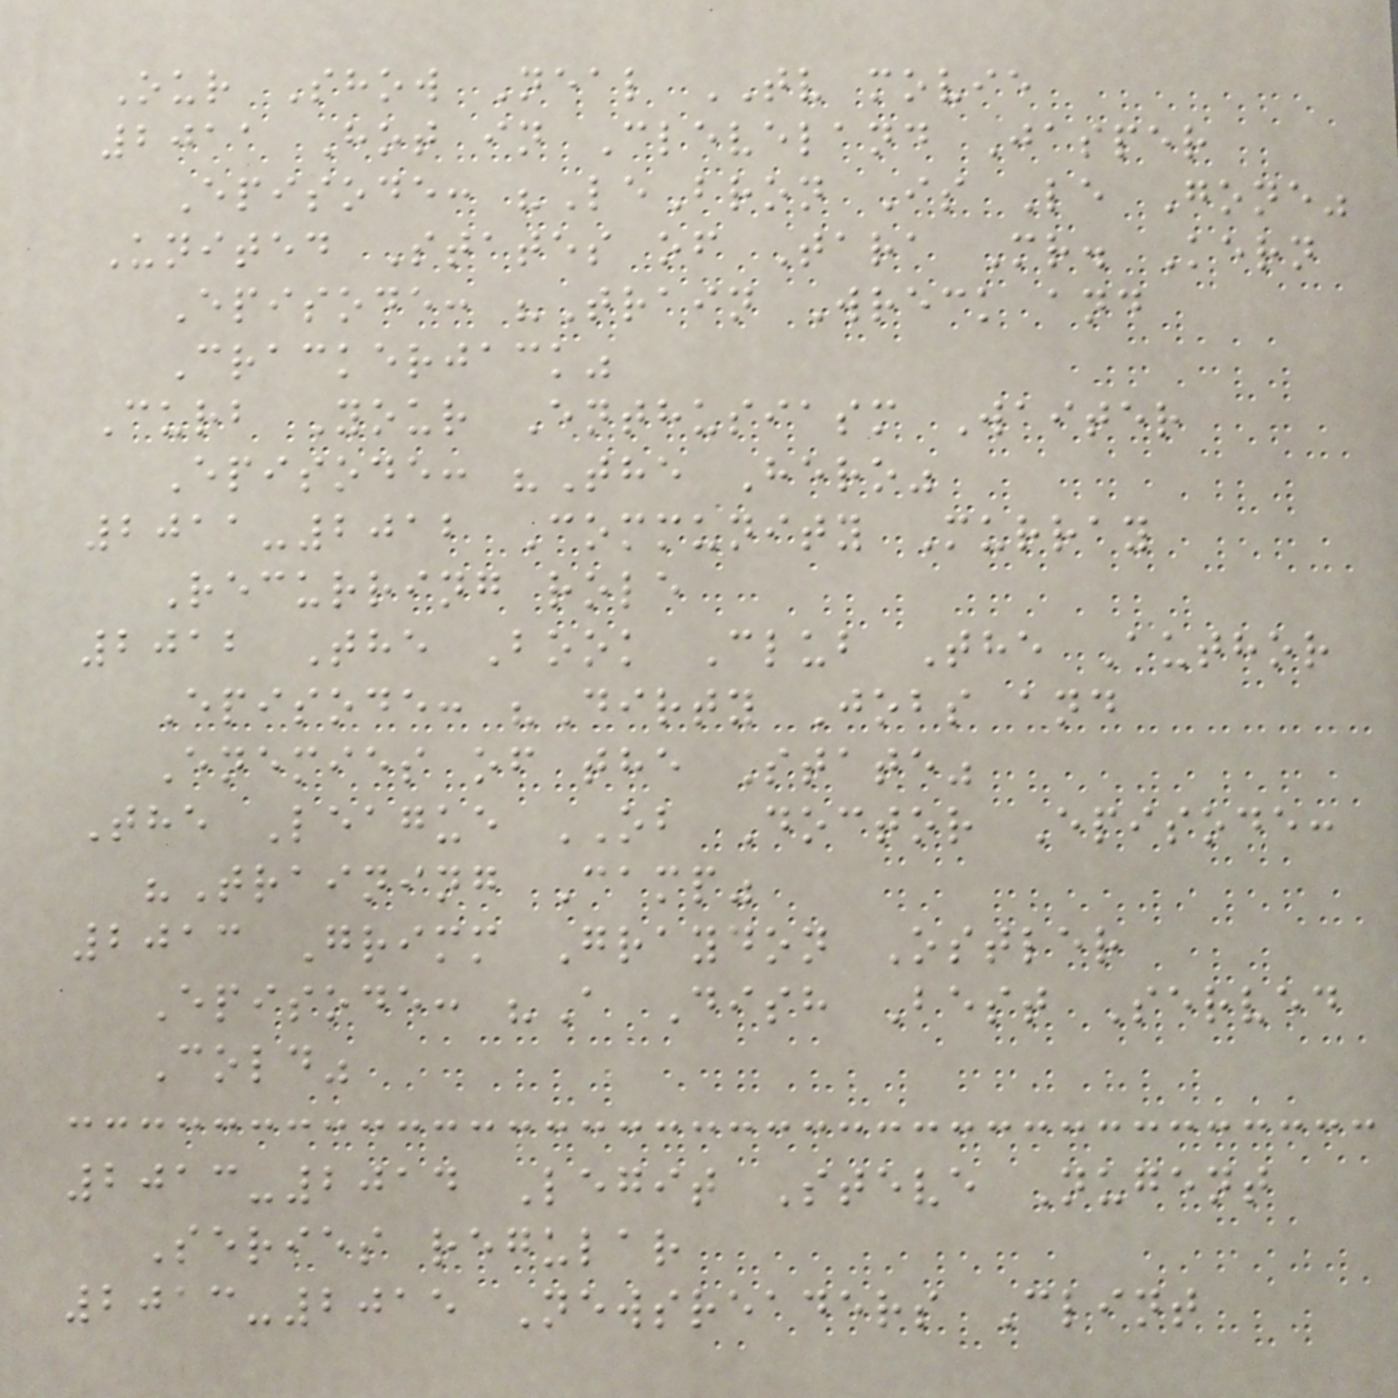Our Show Neal TV movie
2011 Hot in Cleveland Jasper
Episode: "LeBron Is Le Gone"
United States of Tara Mr. Kern
Episode: "Train Wreck and
Crackerjack"
Curb Your Enthusiasm Waiter
Episode: "The Hero"
2011-2012 Community Murray
Recurring role
2012 The Book Club The Author
Episode: "Dirty Jobs and
Enemies of the State"
The League OB Doctor Episode:
"Training Camp"
2013 Grimm Graydon Ostler
Episode: "A Dish Best Served
Cold"
2013-2014 Legit Steve Nugent
Series regular
2013-2015 Newsreaders Clint
